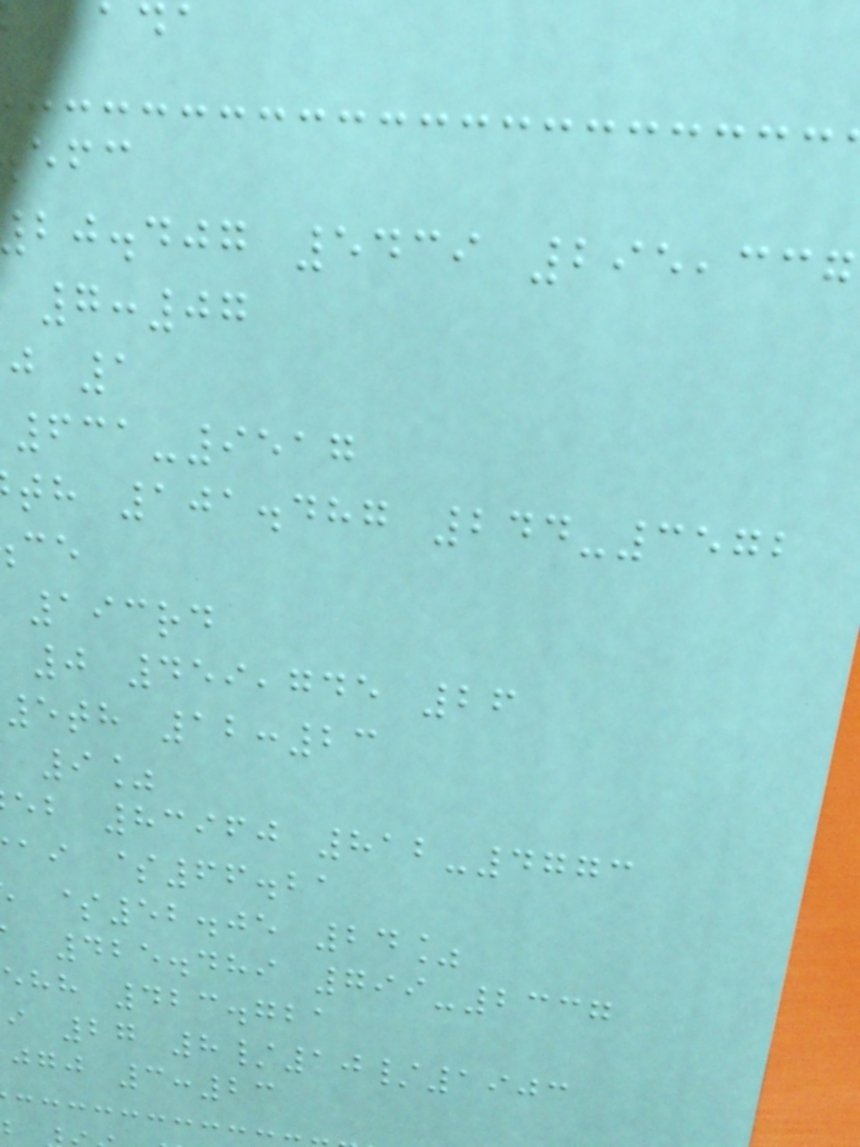bj.djg 5439 295,337
7:07
j 1
631-9517
th 101.487 244-3572
193rd
0 459,745 26
5th 12:23
9%
eb 83960 812-4773
ai $66.21
$52.05 24%
425.489 799-2337
ehh 423.721
i 27 8/10/1903
jgj 3:23
